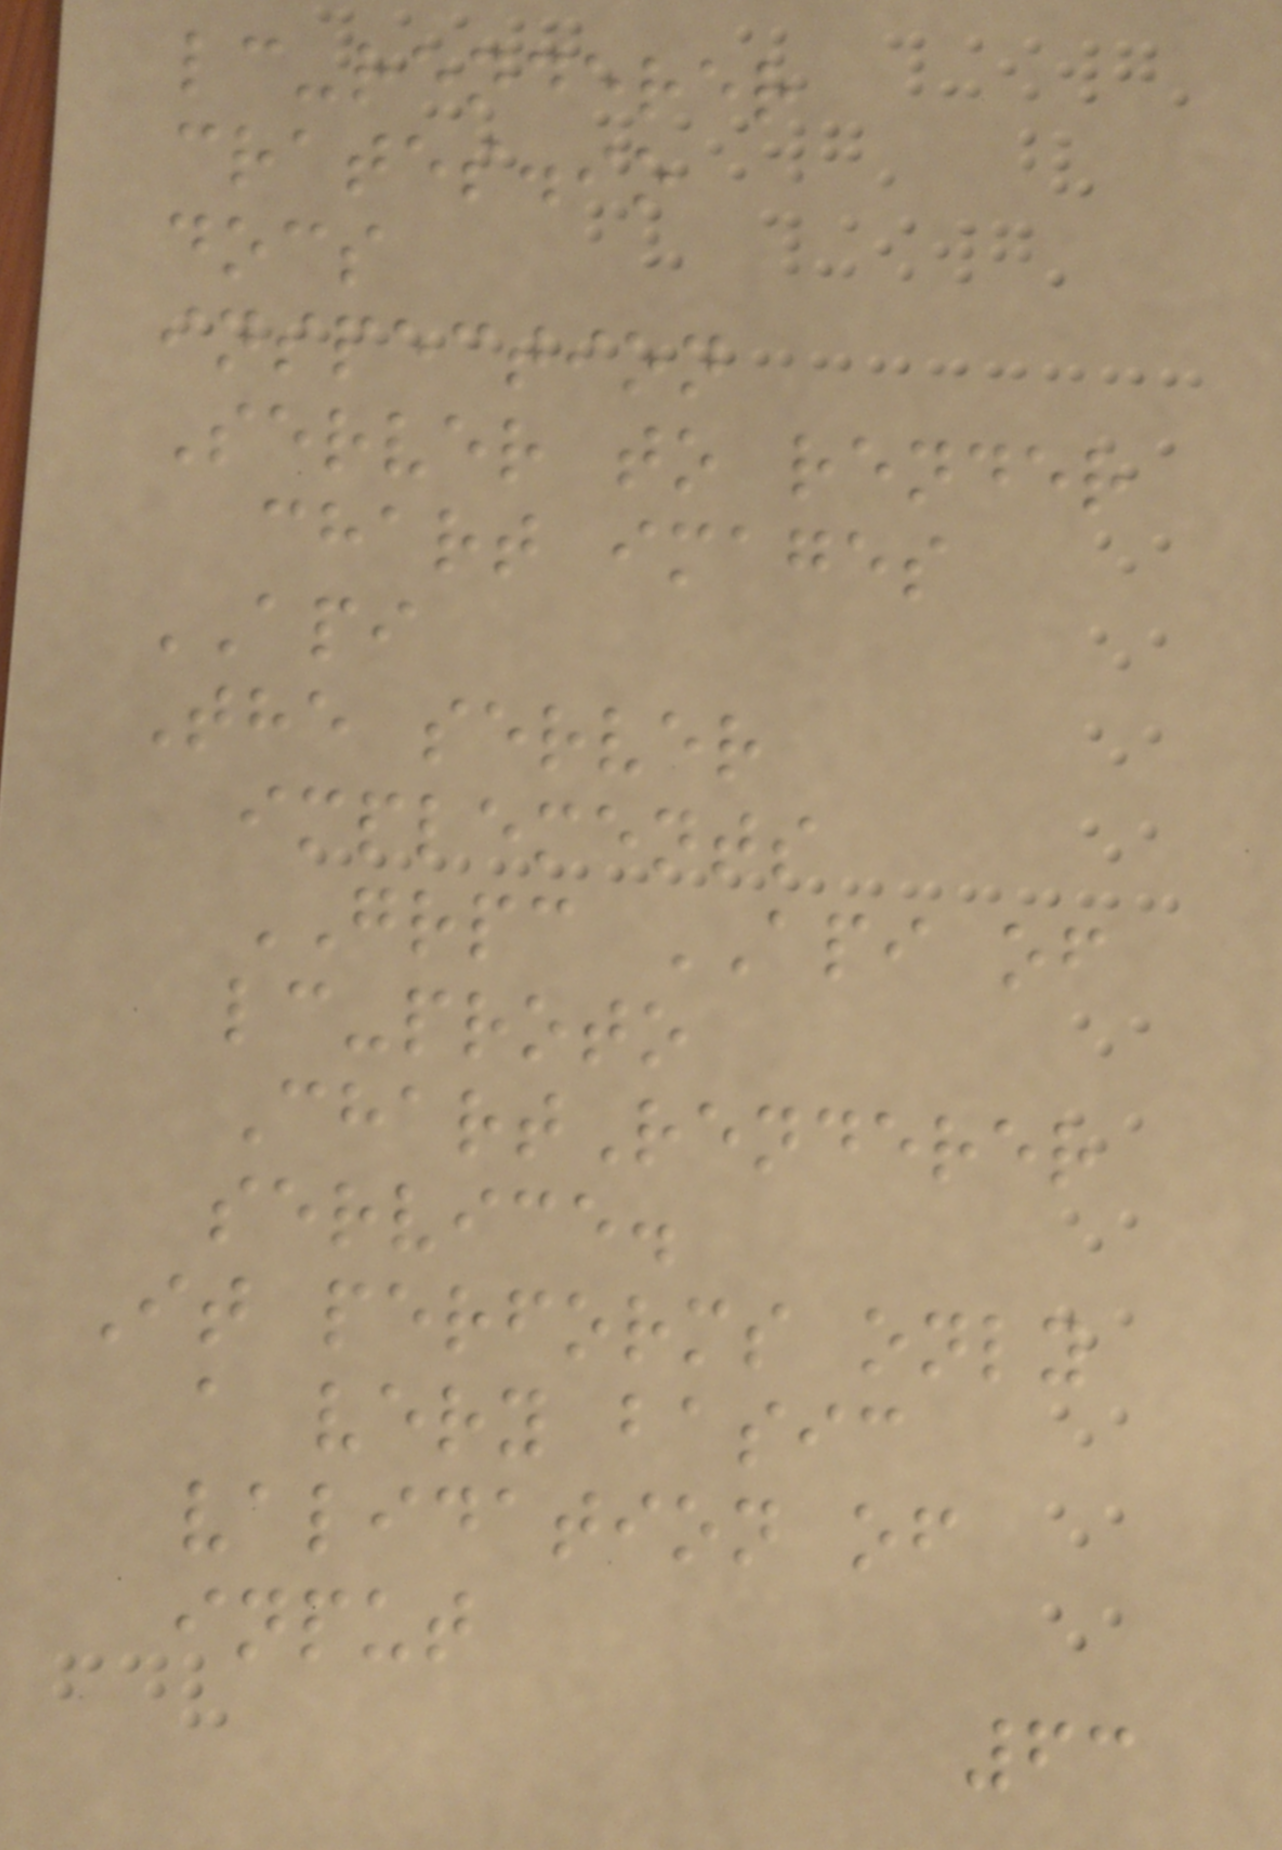lc-renderer
crates.io
docs
inspection
Server to render
chart images
API
The server
implements
GRPC API of
lc-proto
ChartRenderer
service.
It performs only
a very basic
validation of
input
63
